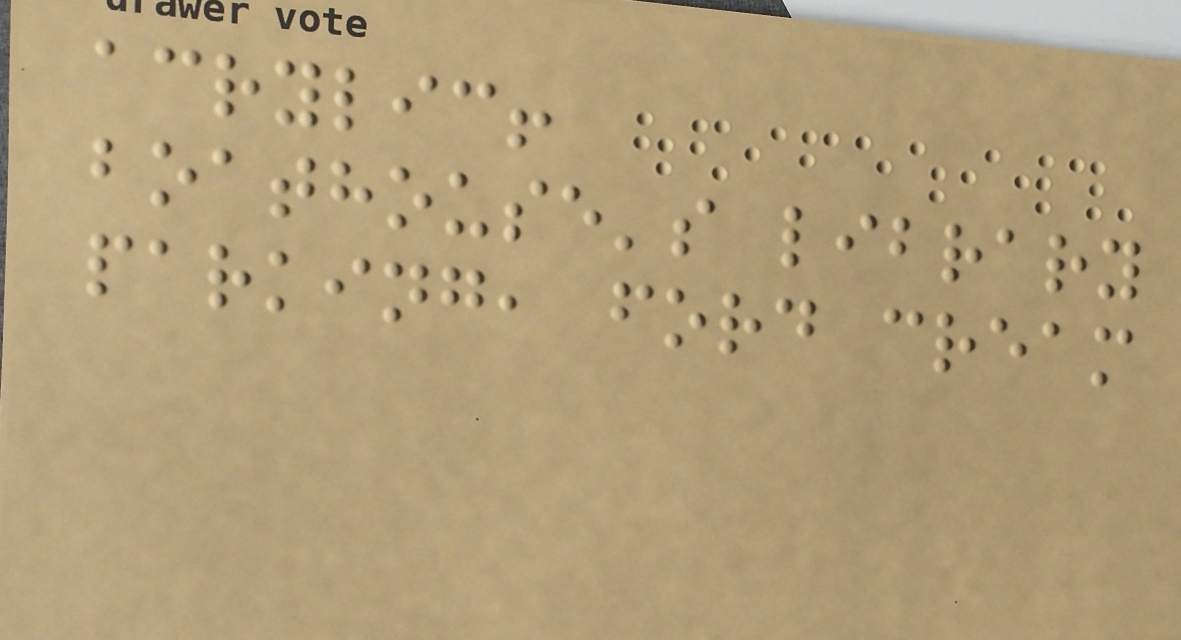acrylic!
boathouse's library
parking, ford cream
